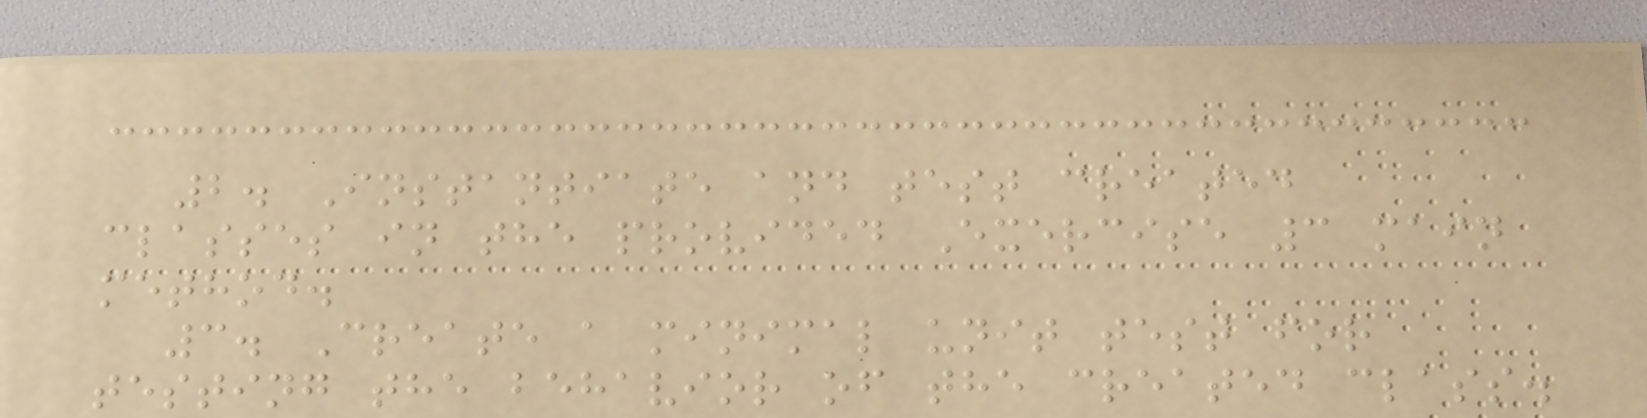2. Instantiate and test created
classes in the provided Exercise 3 main
method.
3. Create a minimal unit test for
testing the behavior of the created class.
